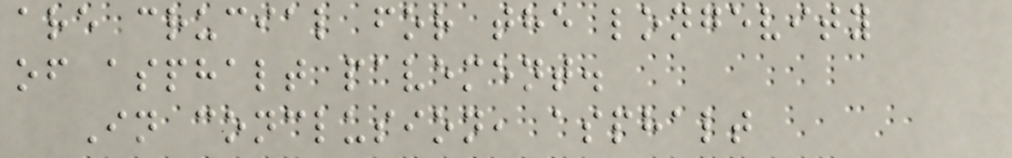are crucial for the longevity
of asphalt pavement.
In conclusion, asphalt
